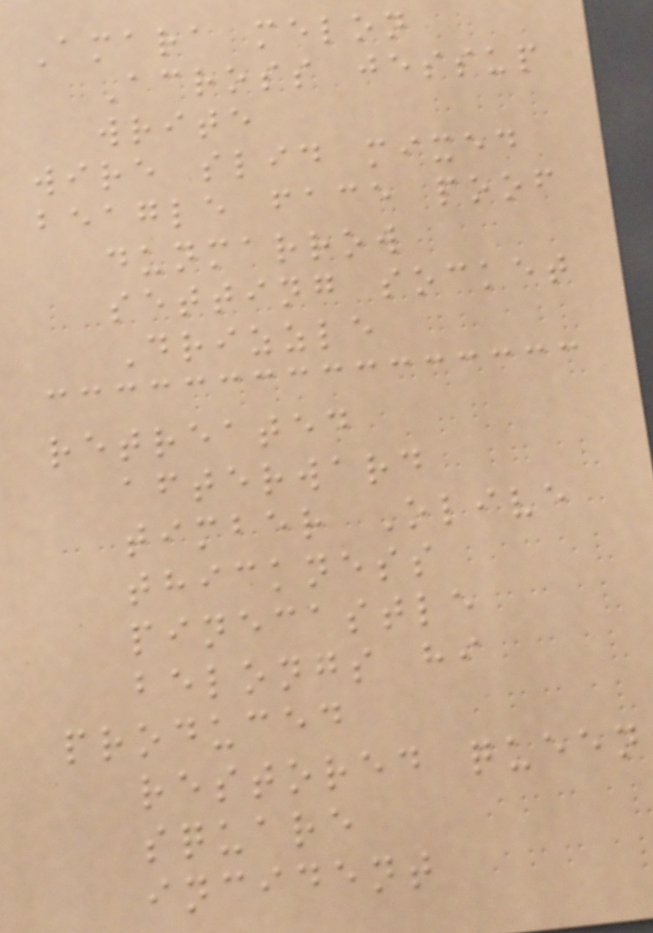Amara melon
Across jessup
write
wire slid mixed
beagle face poof
dunmarrow
setting socket
Drizzle
retreated
afterward
timber Olive
thickness
pinecastle
belongs hi
produced
restored queen
square
incident
